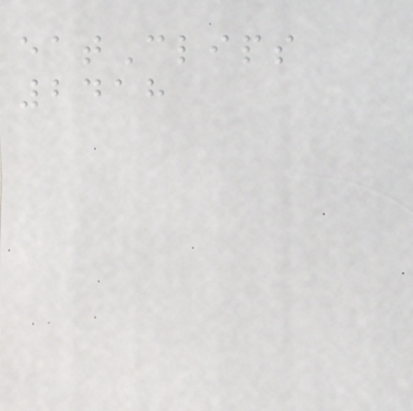eatClips
2418
